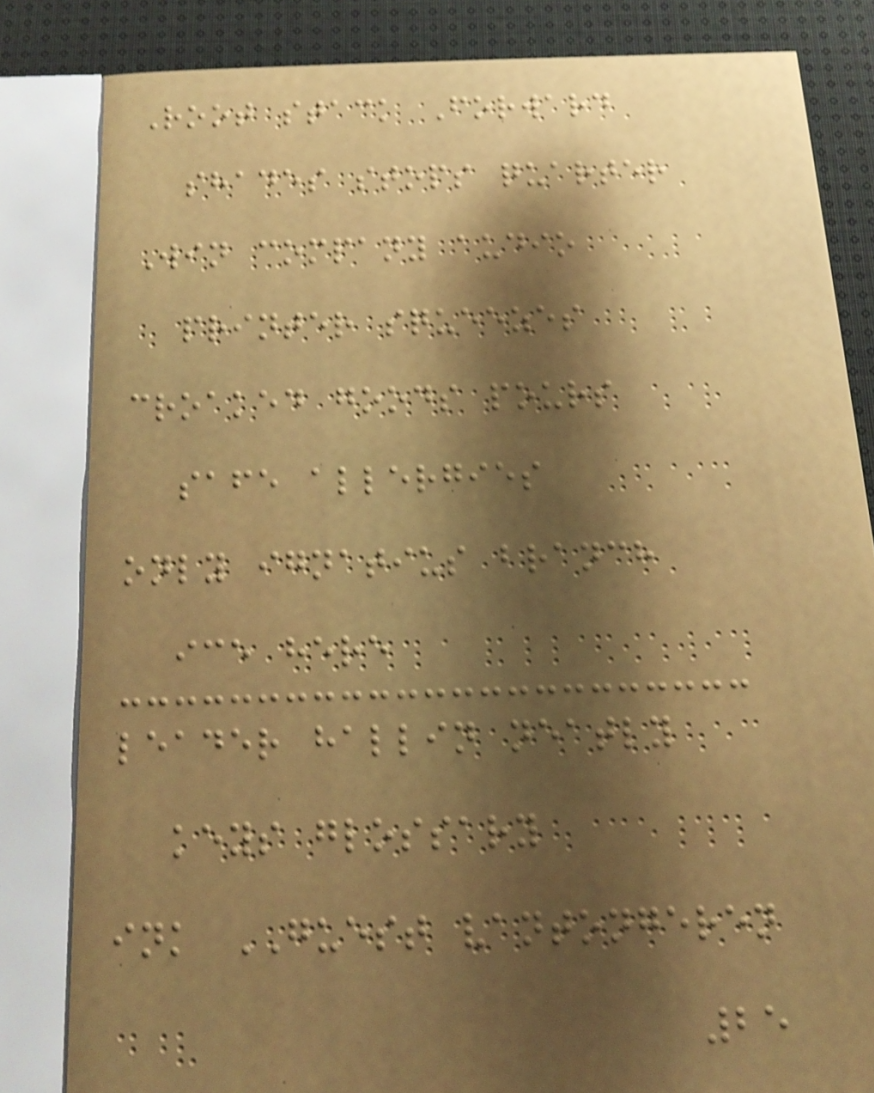Root stack Forward
shades stops quarter
Win company audio
printer squeezes
croaked goods pours
safe allergies
only ignatius branch
ice here
leader hallin neatly
keys glossary
ink GUEST vantongeren
25
